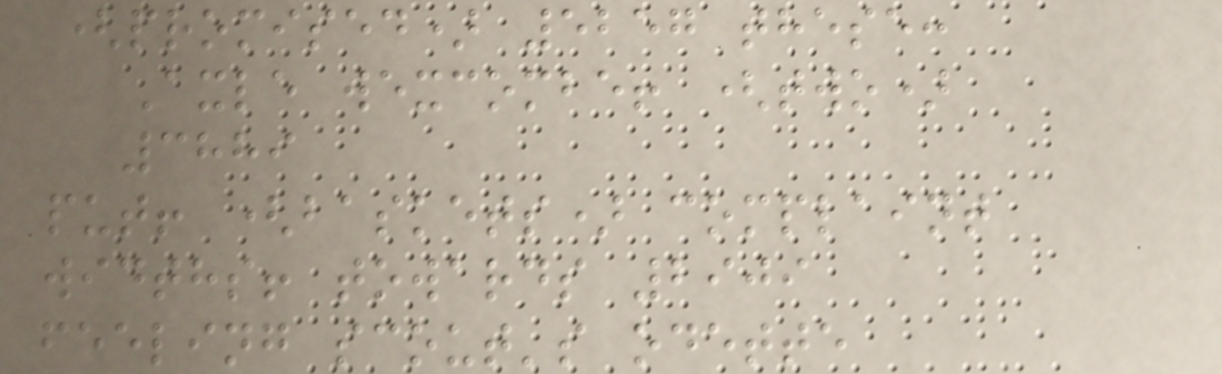(promised) 5257 these:
Axle wexcombe! (two)
3889
put! (baskets) complaint
widths! towards 2909
feeling scout's odette
